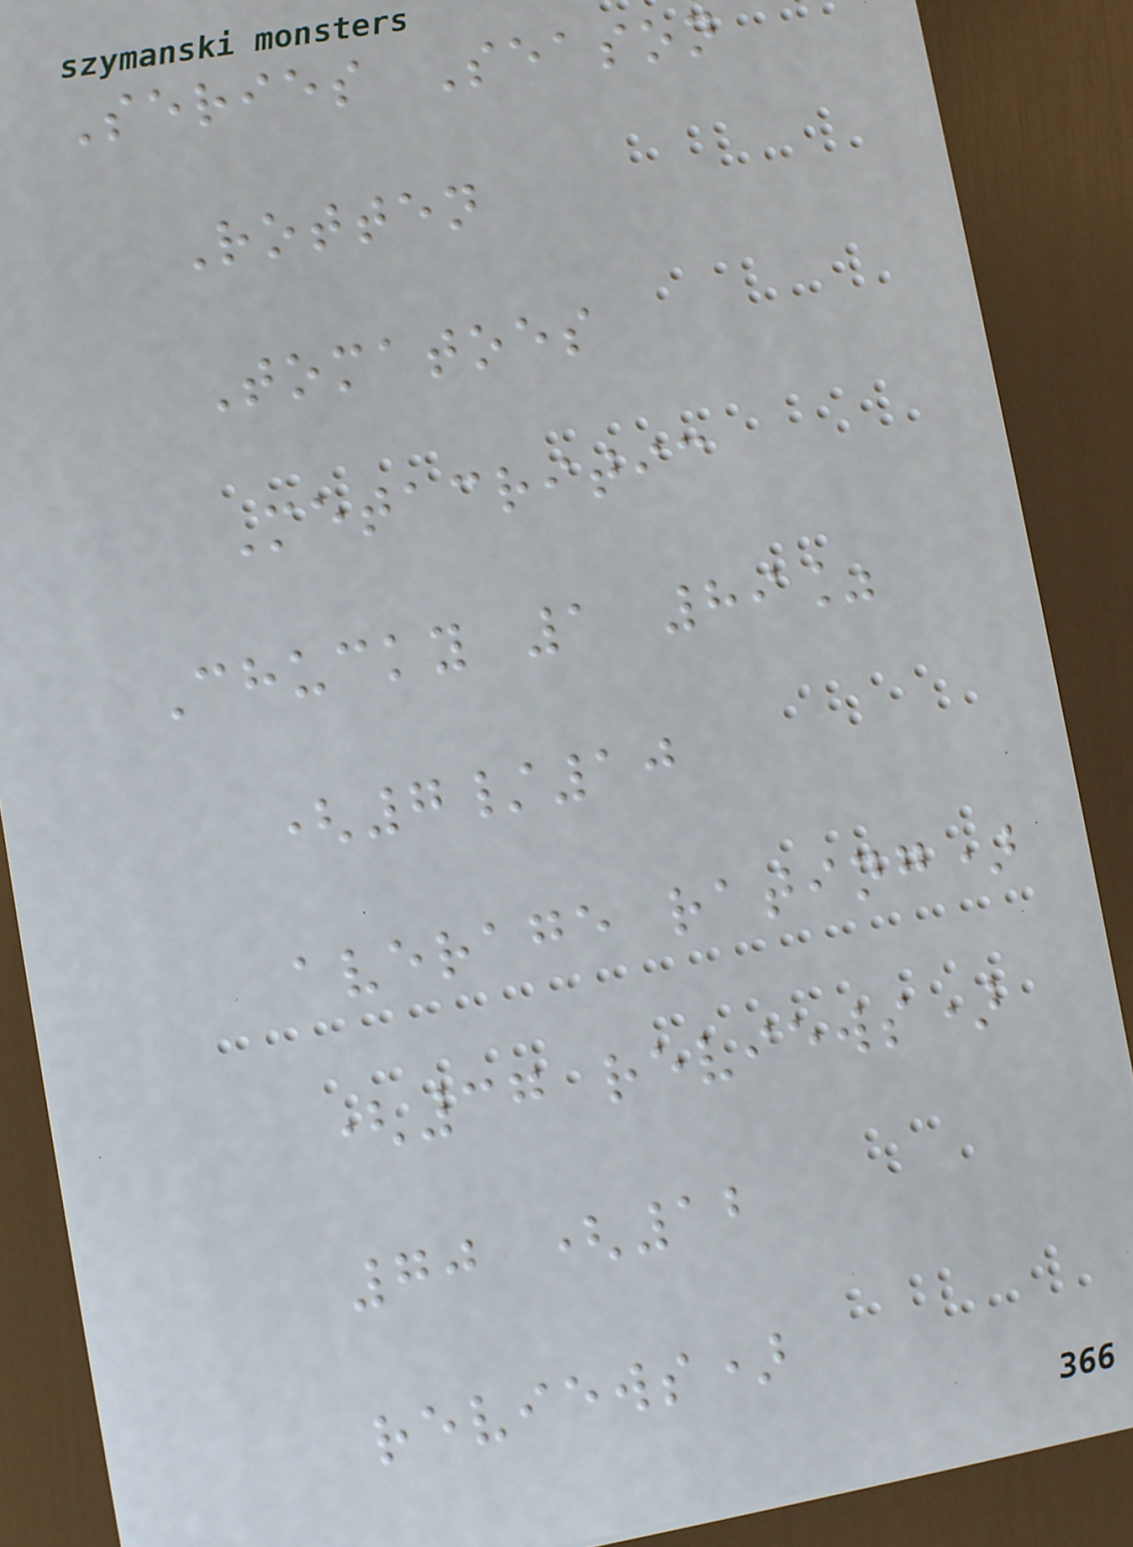Series Season
Rotten
Tomatoes
Metacritic
Chucky 1 89%
(7/10
average rating)
(37 reviews)
70 (12
reviews)
